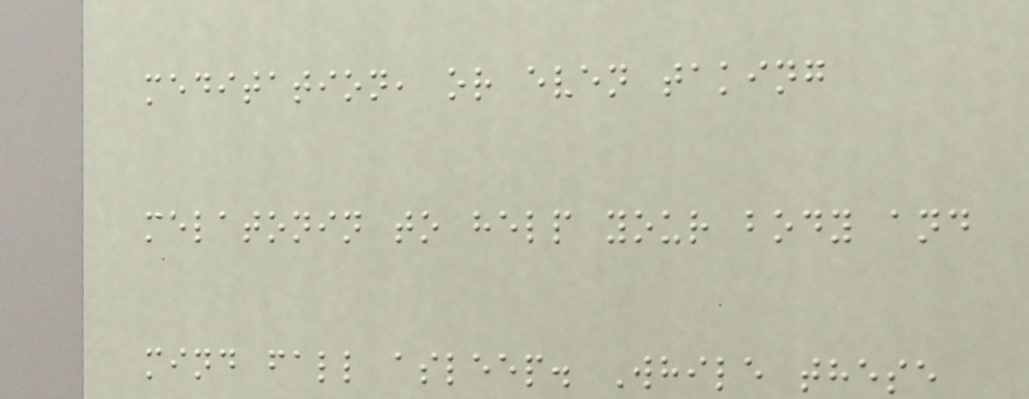meditation, or even taking
melatonin to help your body and
mind fall asleep. While these
